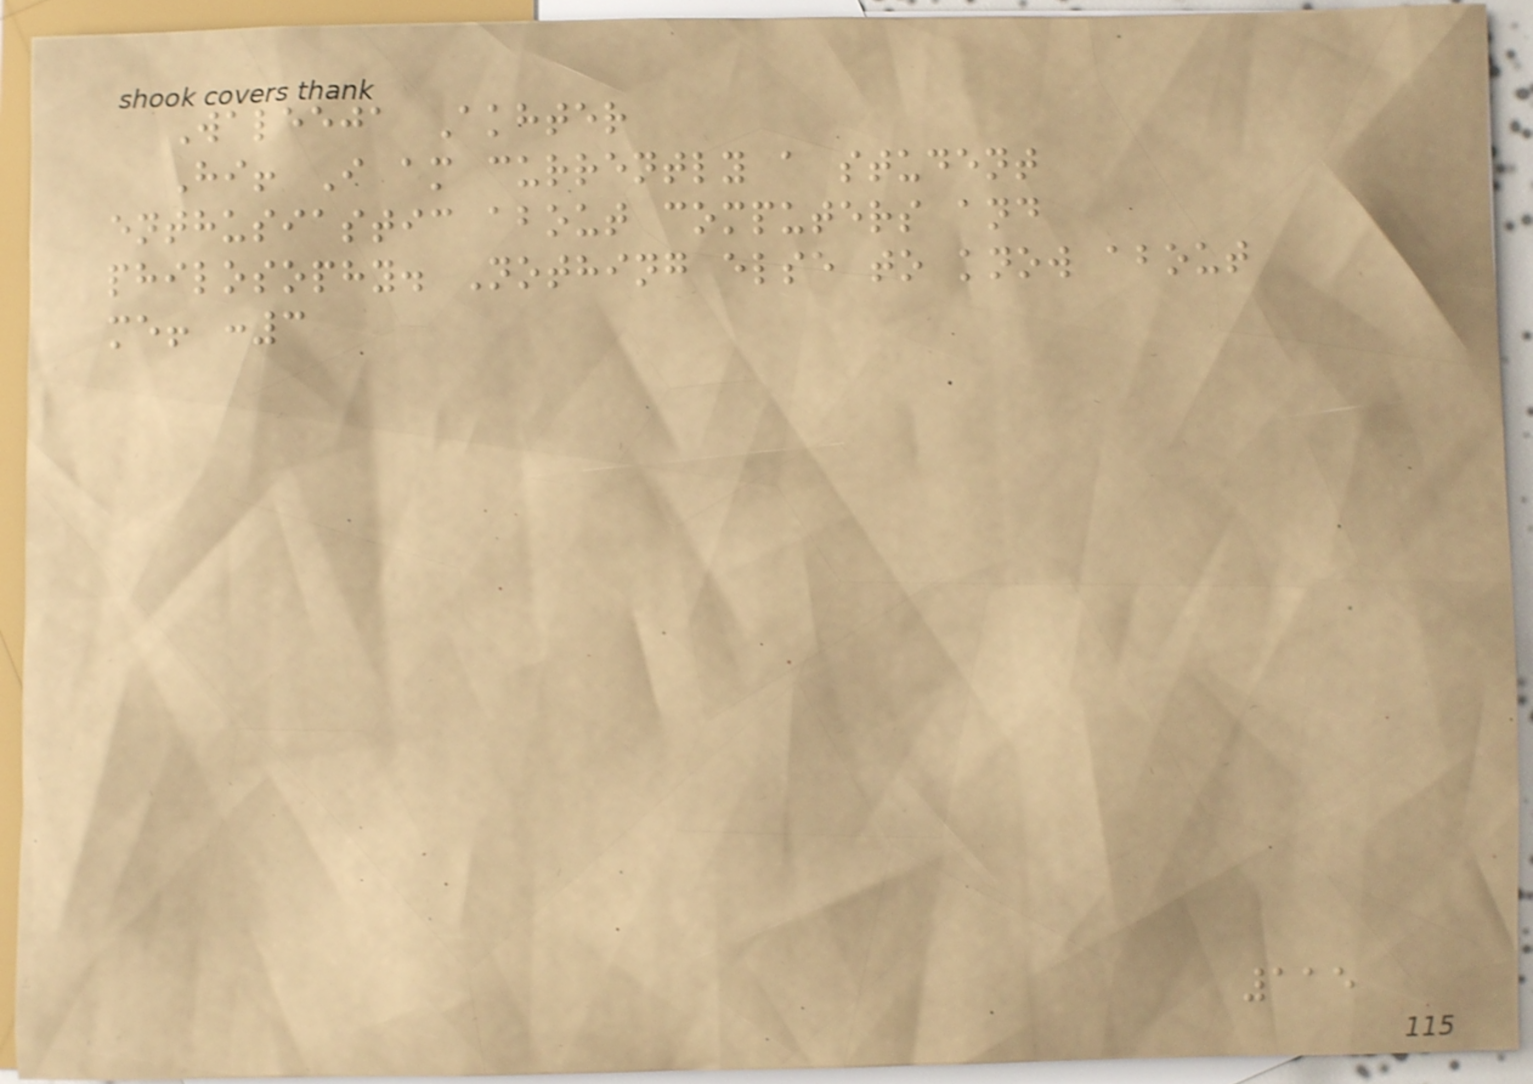Waleeja Akhter
Hi! I am currently a student
enthusiastic about computers and
philosophy. Nothing else to know about
me! :3
115
